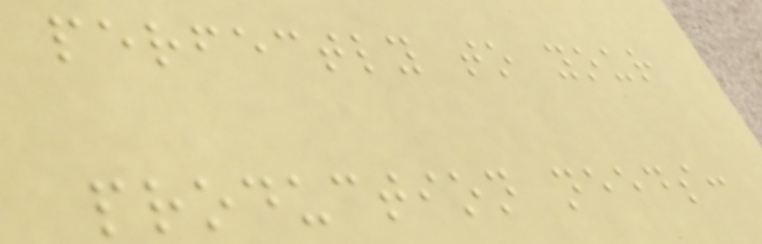perfectly to your
production needs:
